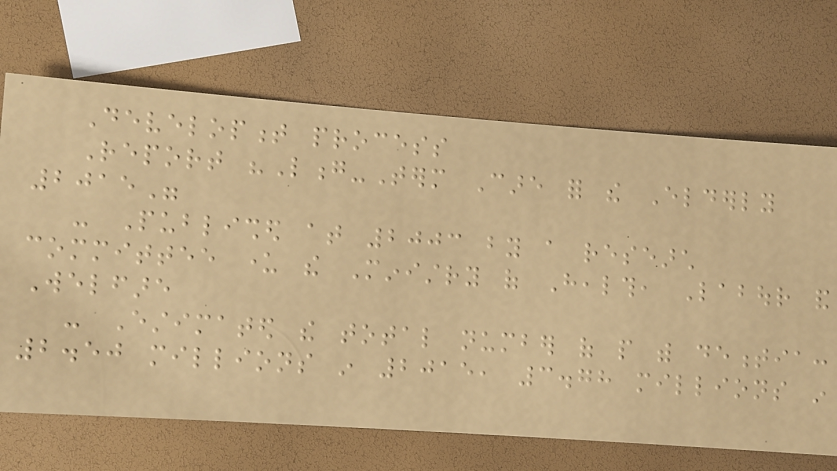Development process
Report "Long-Term Care for the Elderly
2015"
- Published at 2003 by a research
committee under the Ministry of Health, Labour and
Welfare
- Estimated the total number of people with dementia:
2.50 millions in 2015, 3.78 millions in
